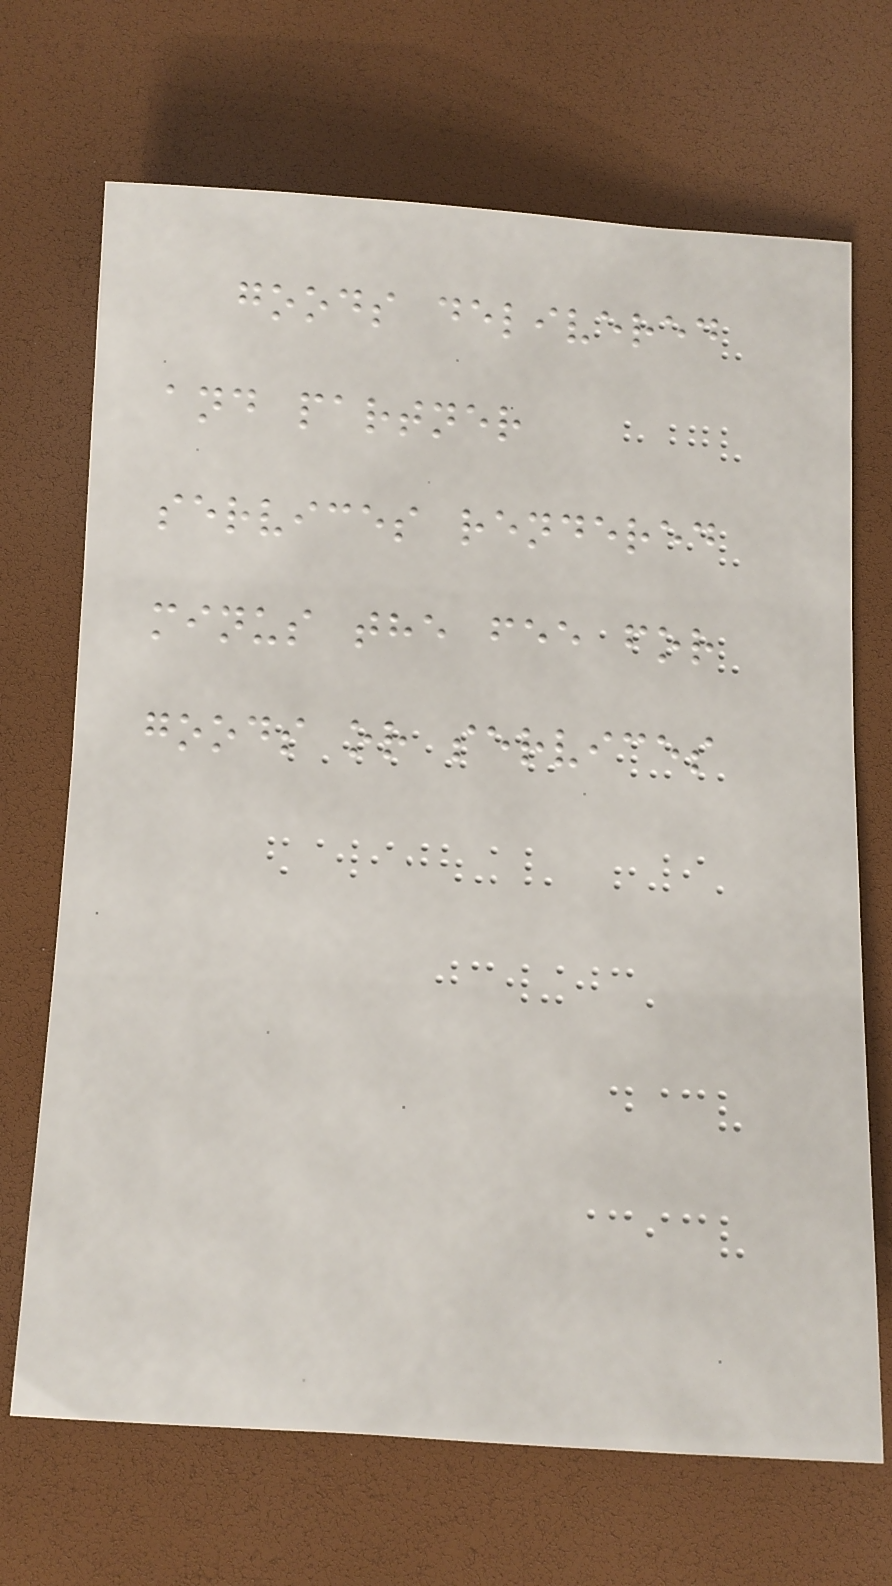goods delivered
and partner
services rendered
minus the fee for
goods or services
